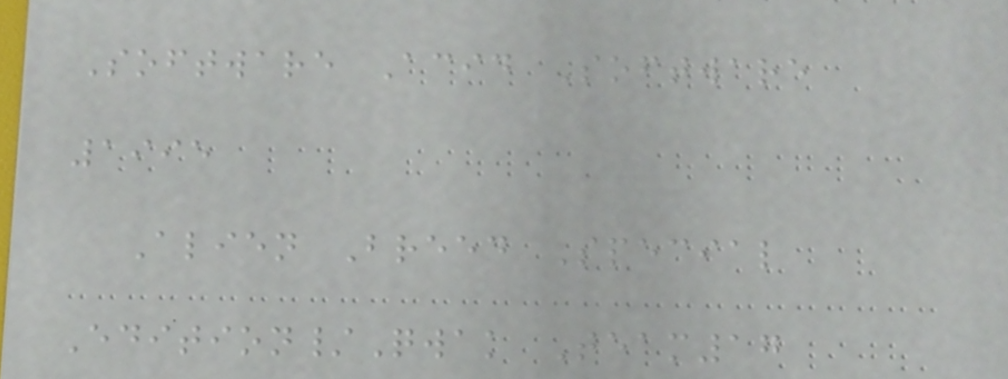Software Acid Software
1995
Alien Breed Special
Edition/Qwak Team17
